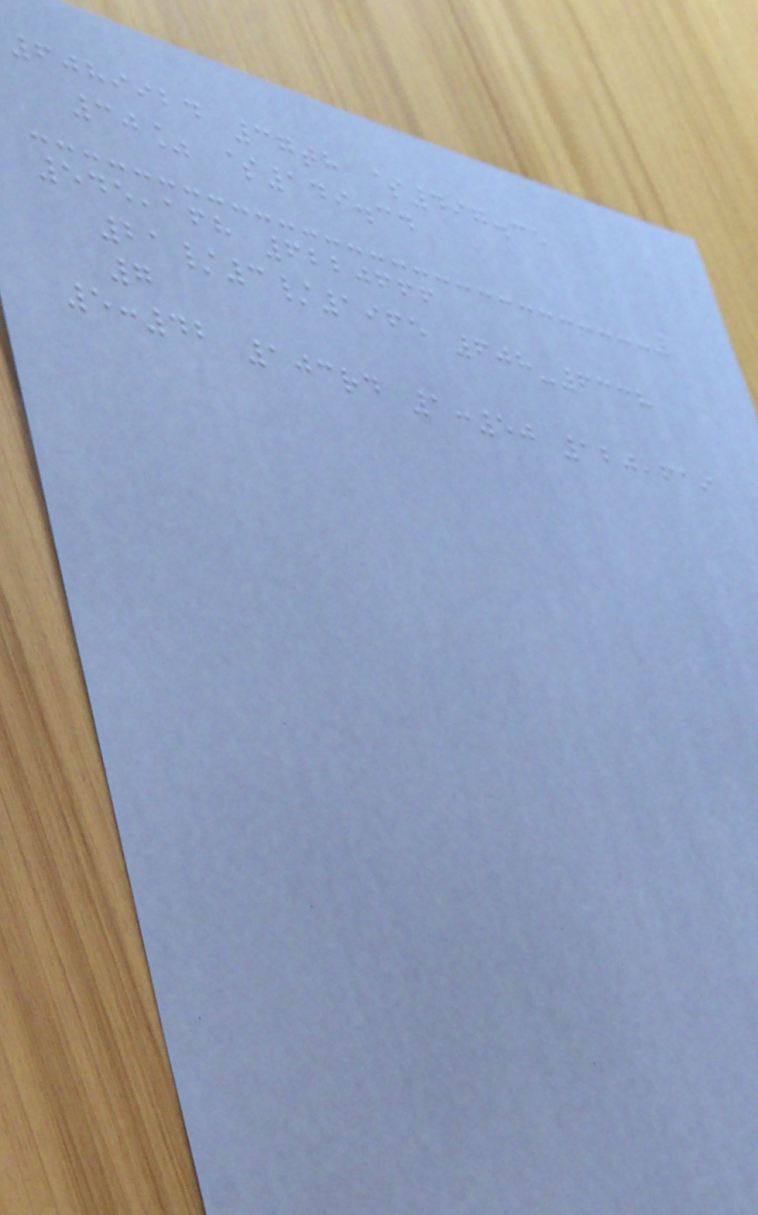6089924 37th $497.35
30% $149.34
545,168 6220666
21/3/1965 608-6338
7
5:42 103rd 1:50 120,619
